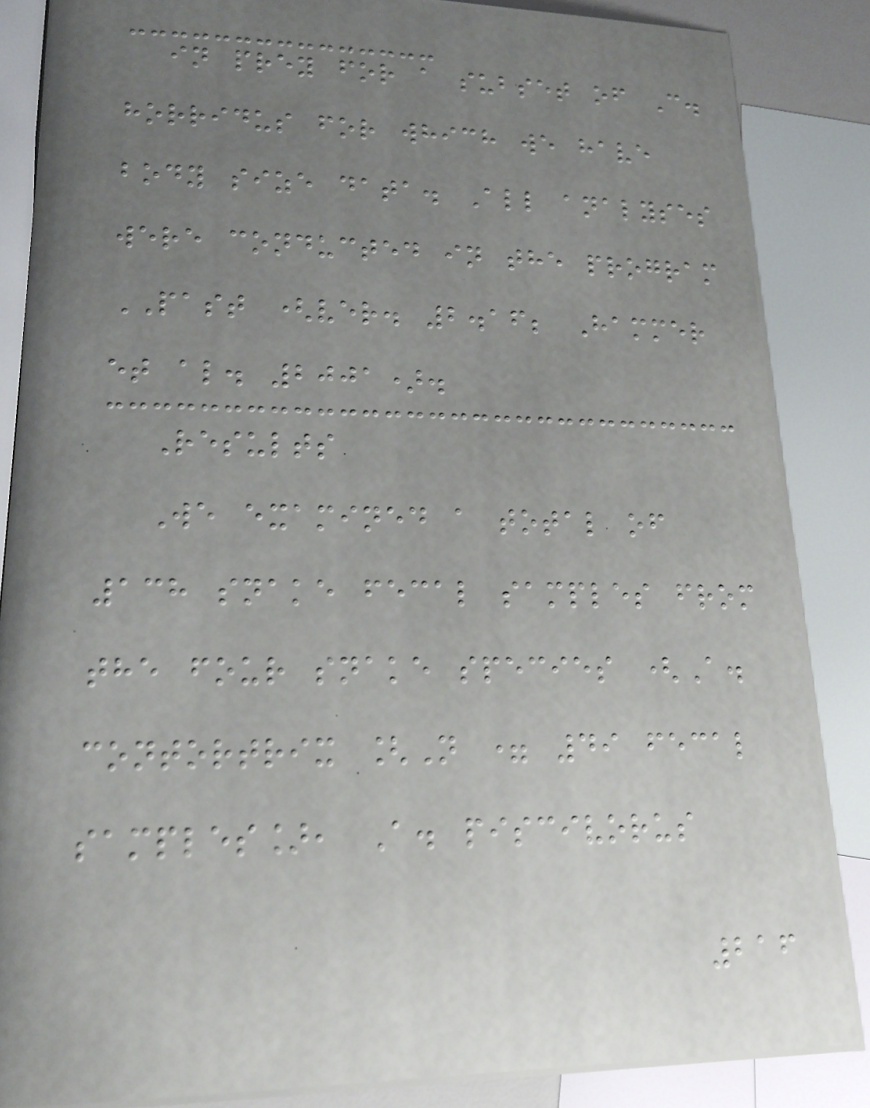in prey for a subset of C.
horridus for which we have
body size data. All analyses
were conducted in the program
PAST (ver. 2.16; Hammer
et al. 2001).
Results
We examined a total of
138 snake fecal samples from
the four snake species (A.
contortrix [N = 49 fecal
samples], A. piscivorus
216
